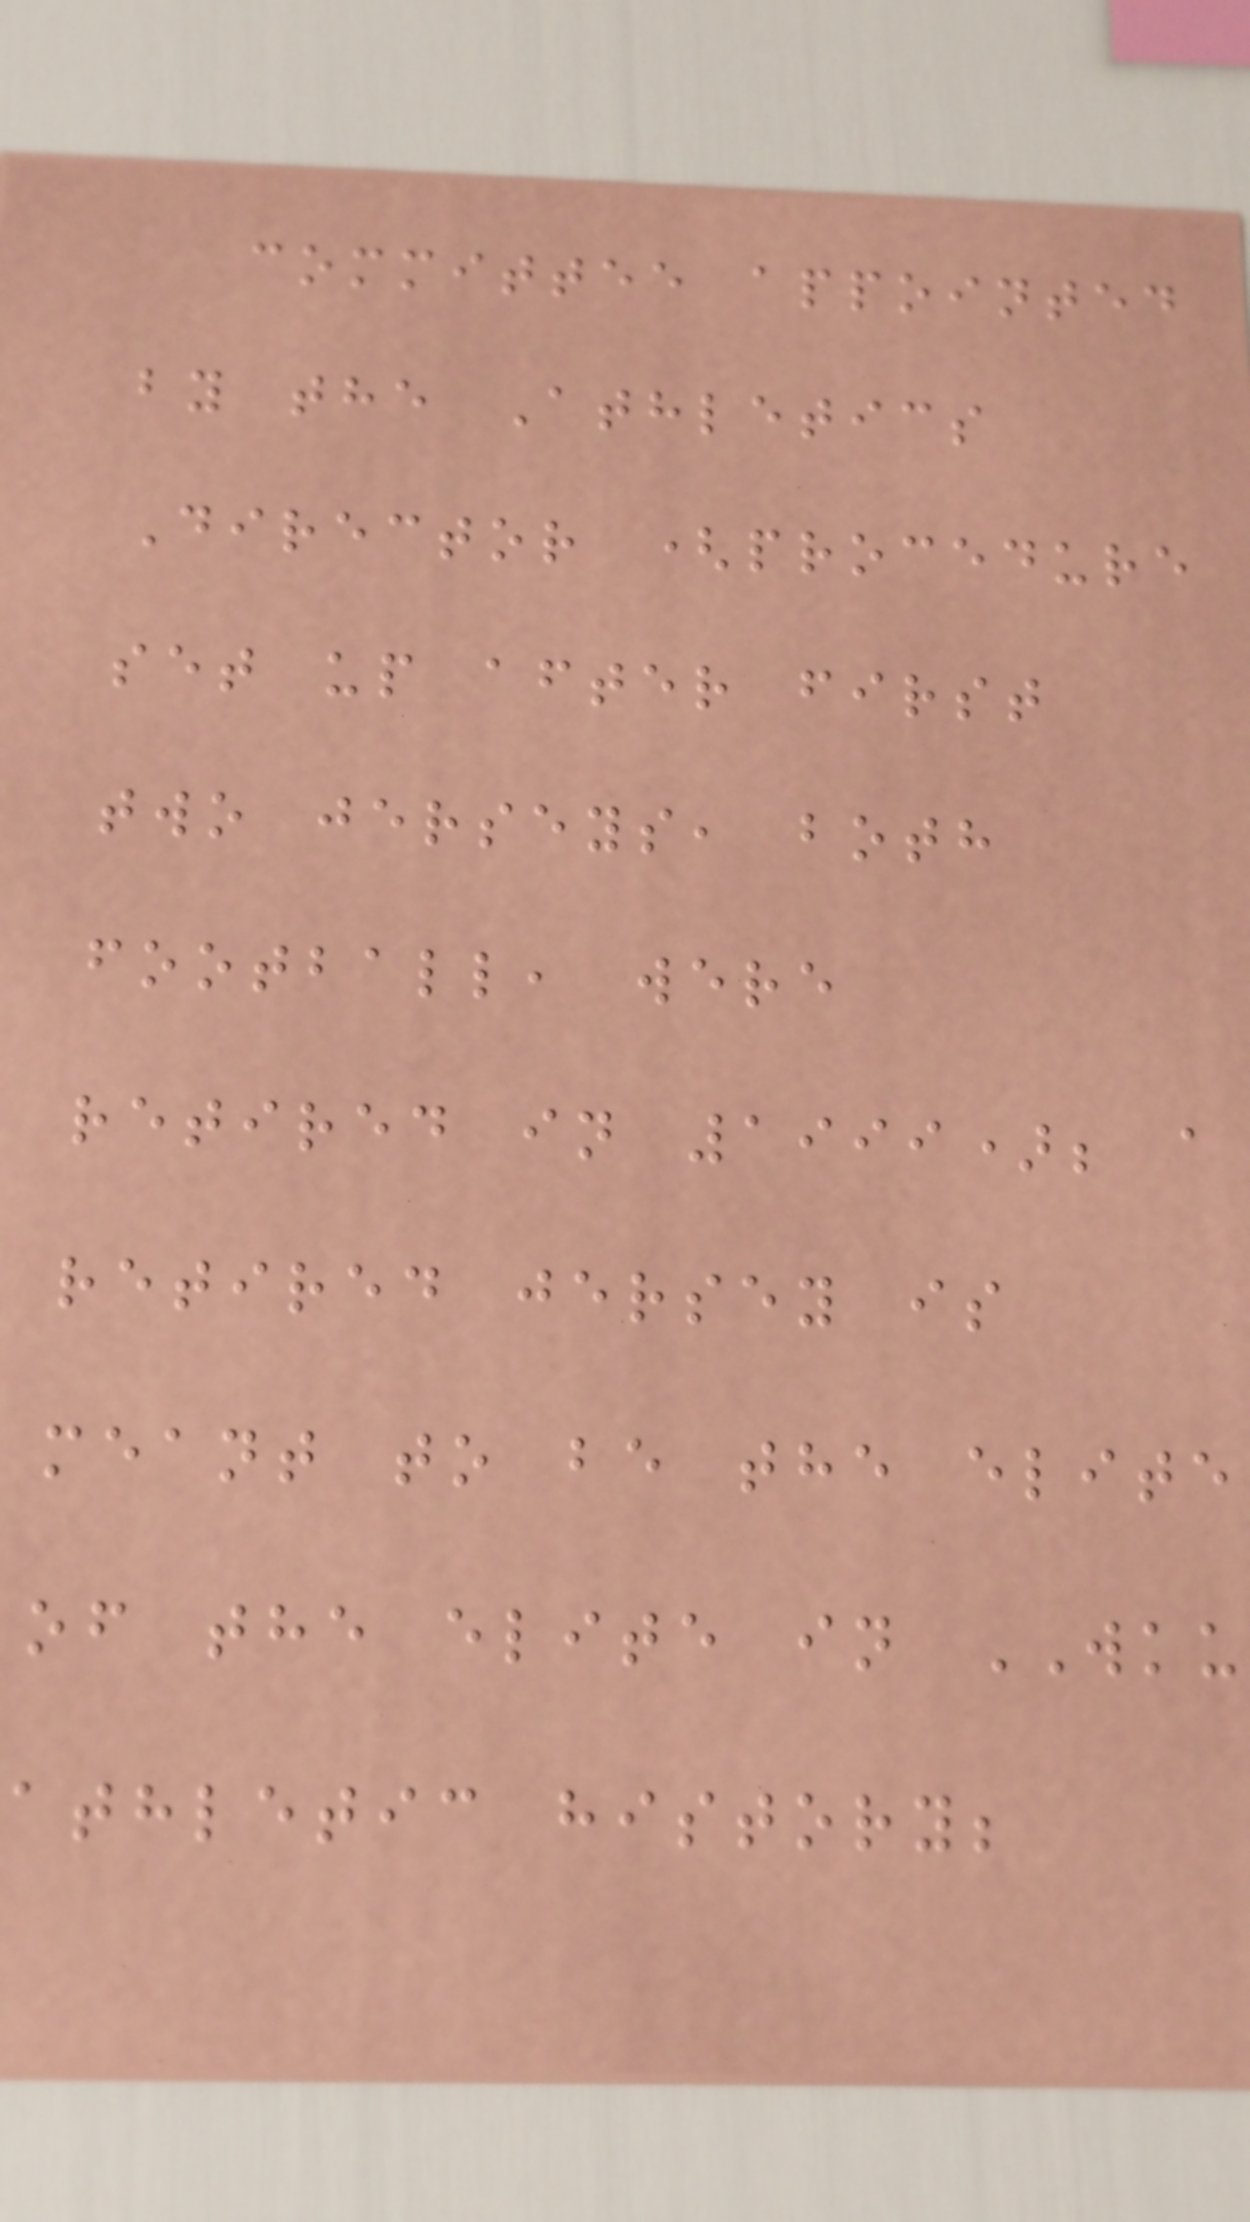committee appointed
by the Athletics
Director (procedure
set up after first
two jerseys, both
football, were
retired in 1999); a
retired jersey is
meant to be the elite
of the elite in WKU
athletic history;
